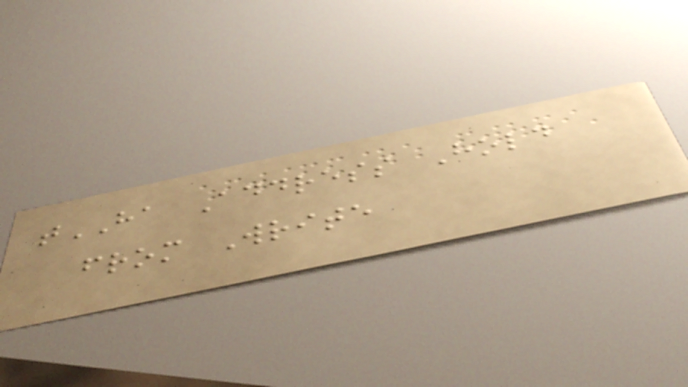tHA Address Hold
from Write
